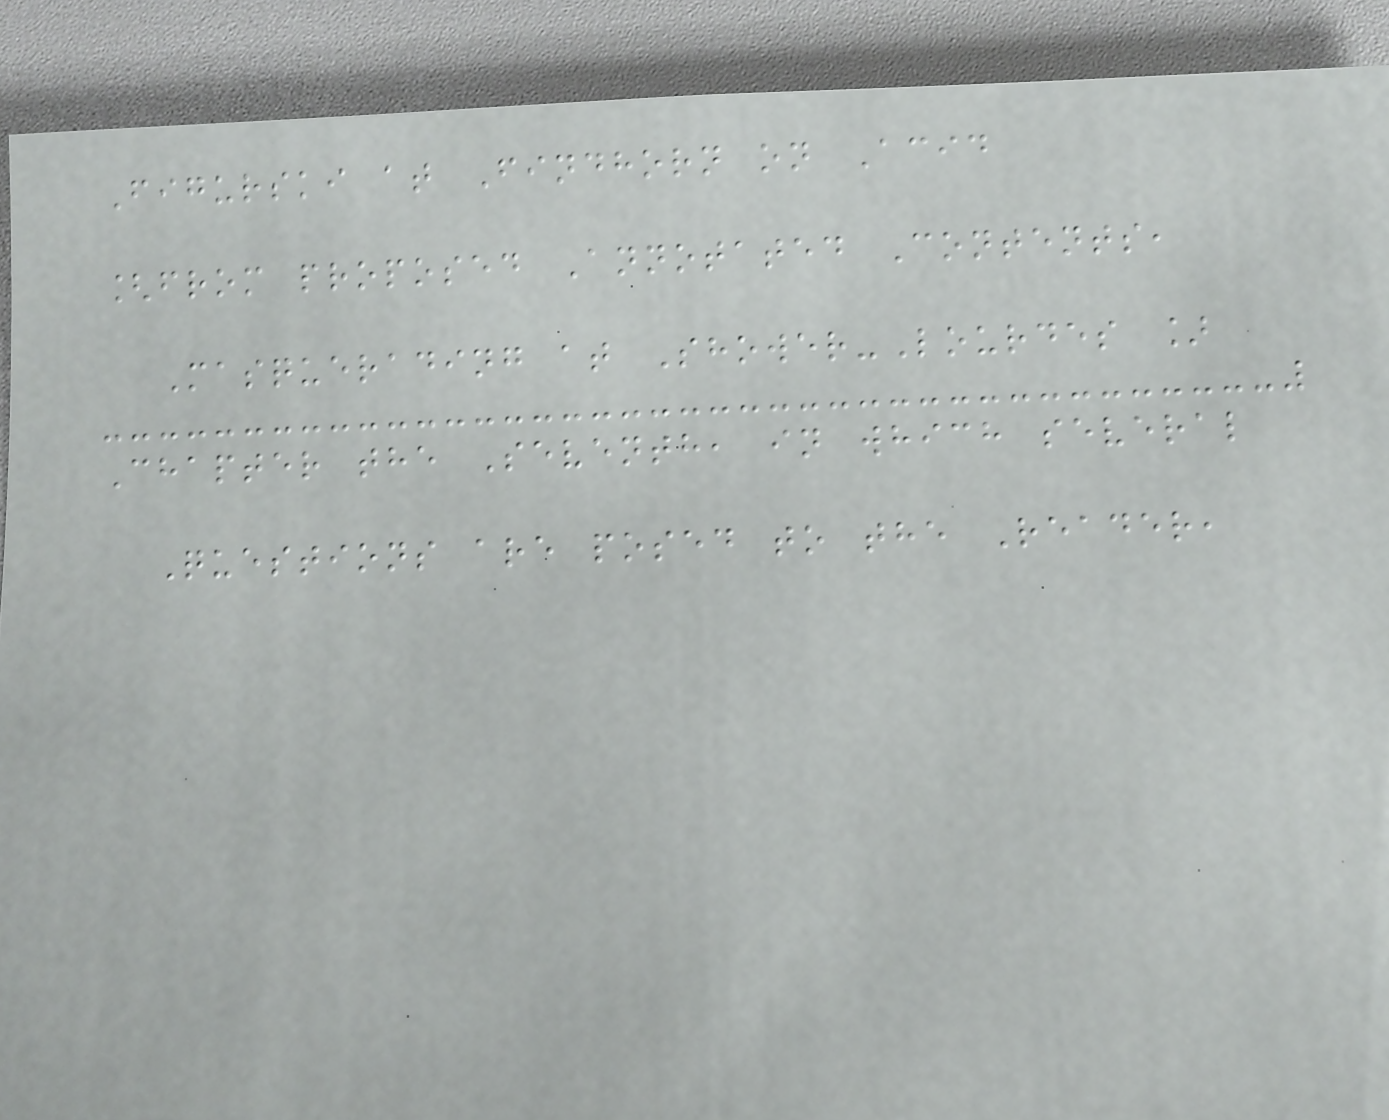Figurski at Findhorn on Acid
[from proposed Annotated Contents,
Masquerading at Shower-Lourdes ]
Chapter the Seventh, in which several
Questions are posed to the Reader,
